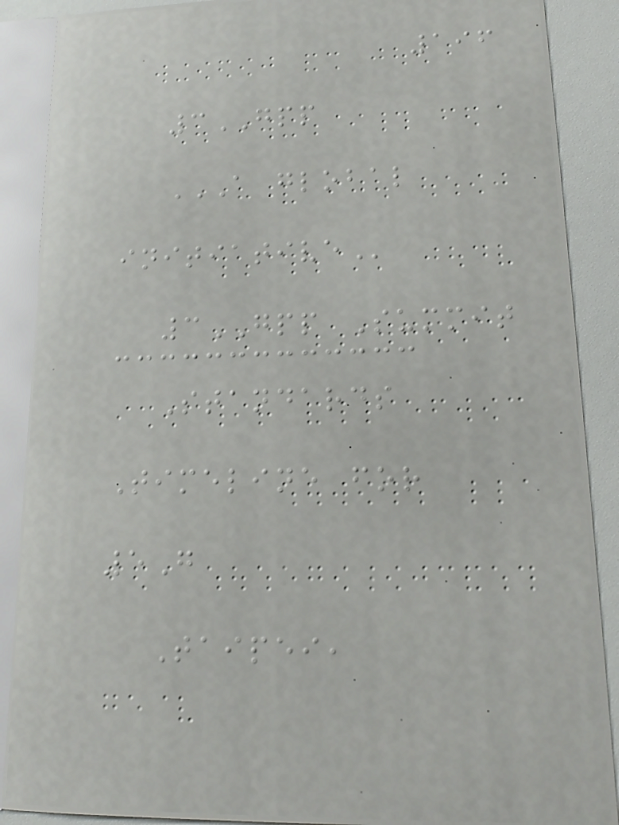196
3GPP
A GLOBAL
INITIATIVE
3GPP Summit
Standards
Timeline for
5G
Taipei,
